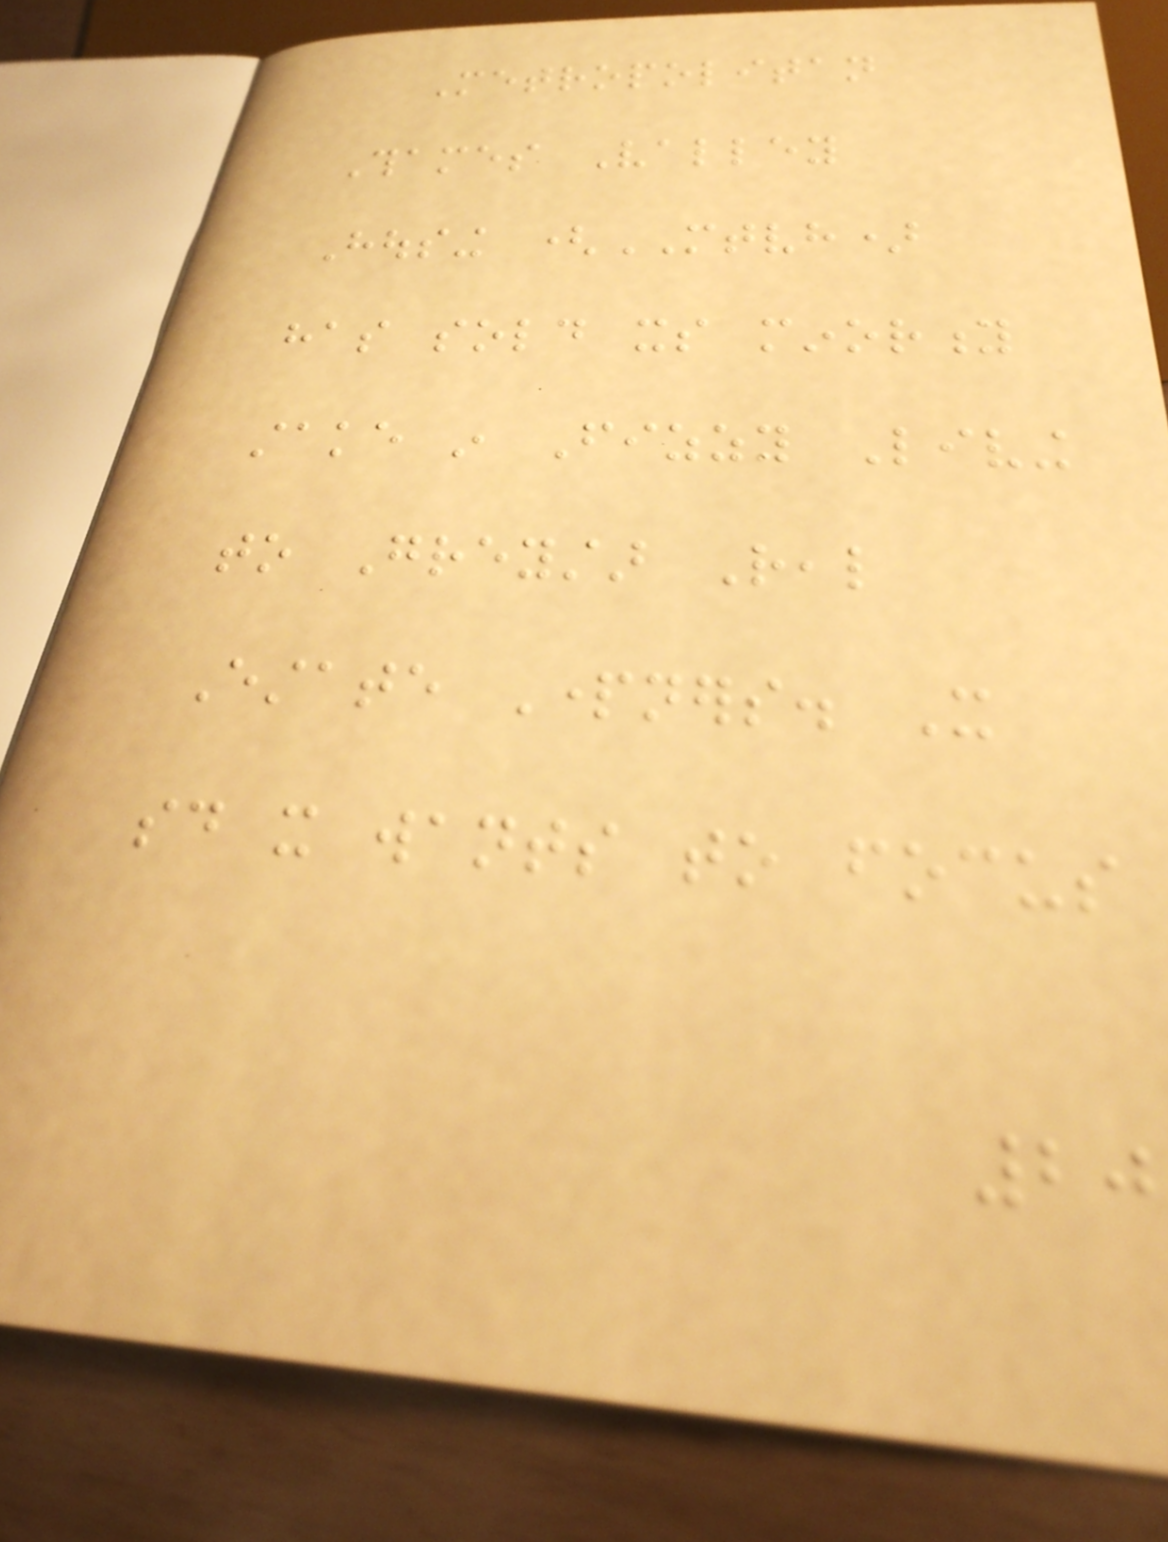Metropolitan
Thames Valley
Housing (MTVH)
has sold its minority
stake in Fizzy Living
to Greystar Real
Estate Partners. It
said it wants to focus
20
